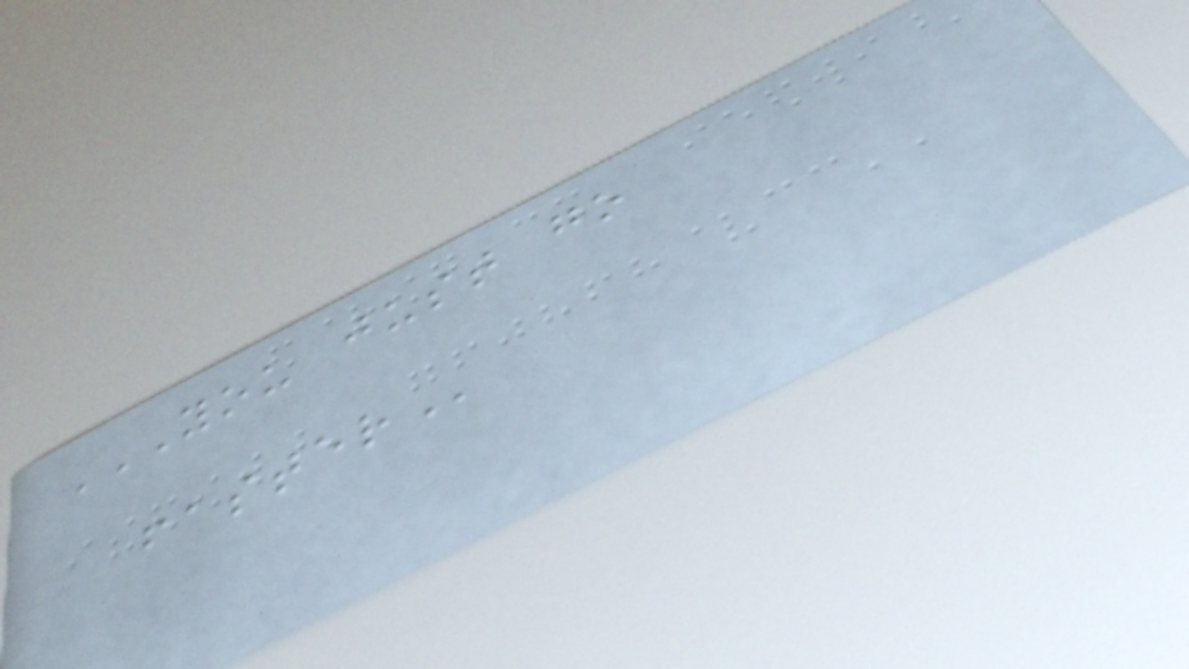YOU JUST GO
FASTER
